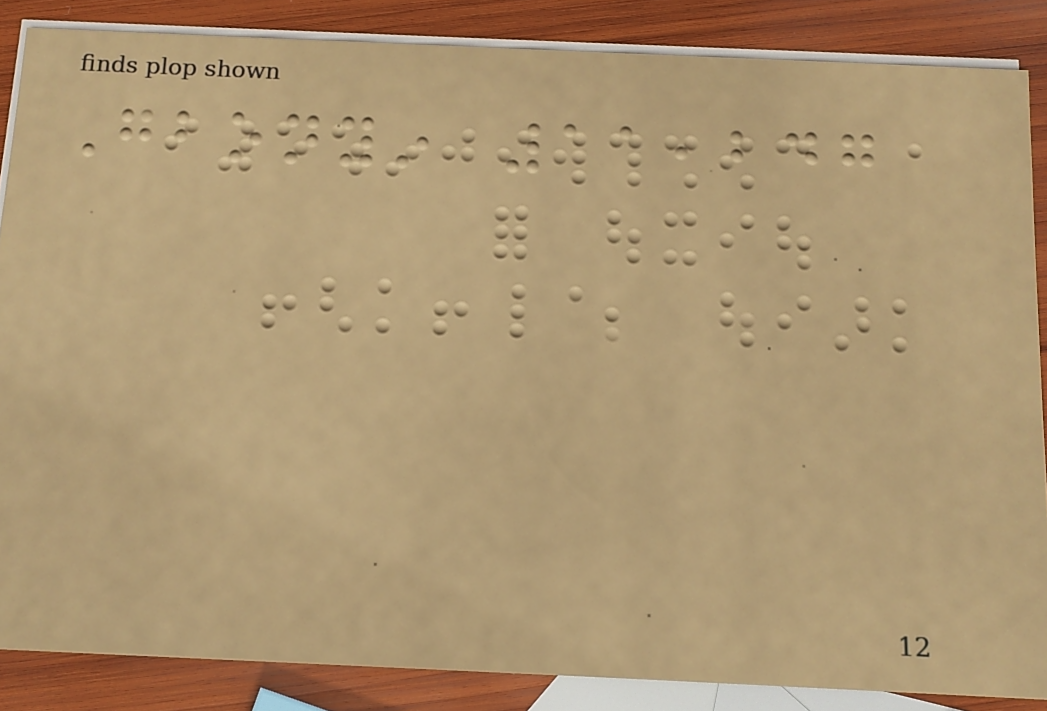Gbonyin 11,247
